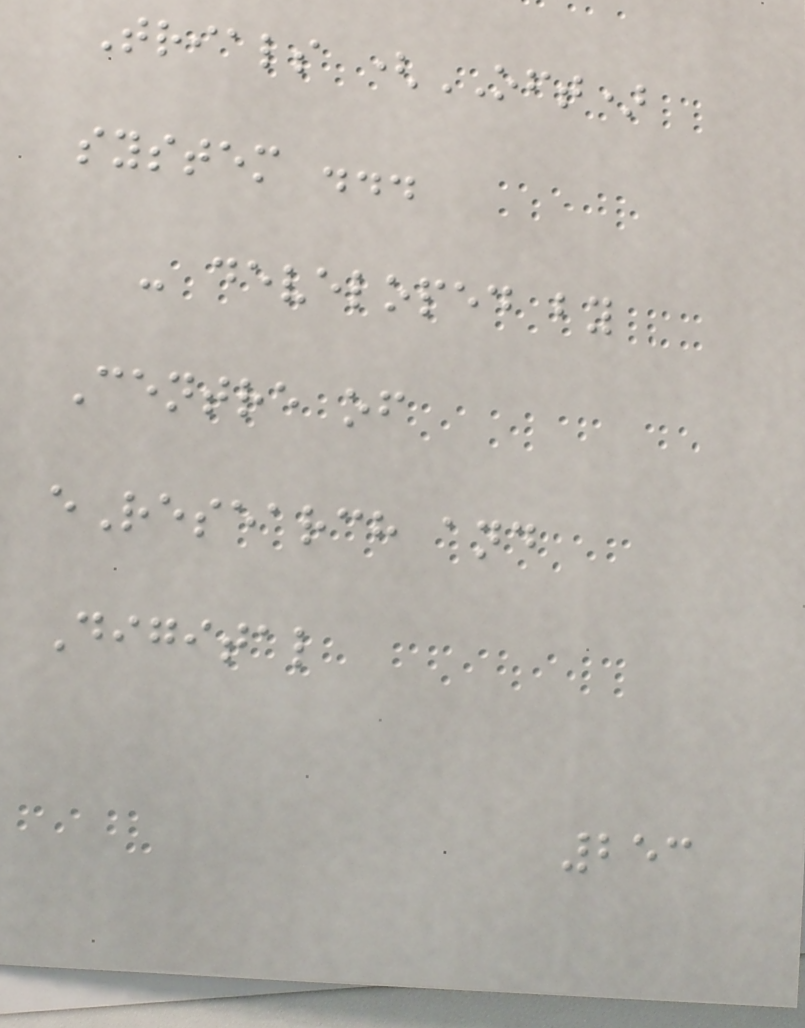Trials (OFT)
system ...
- developed by
Centre of
eResearch and
Digital
253
